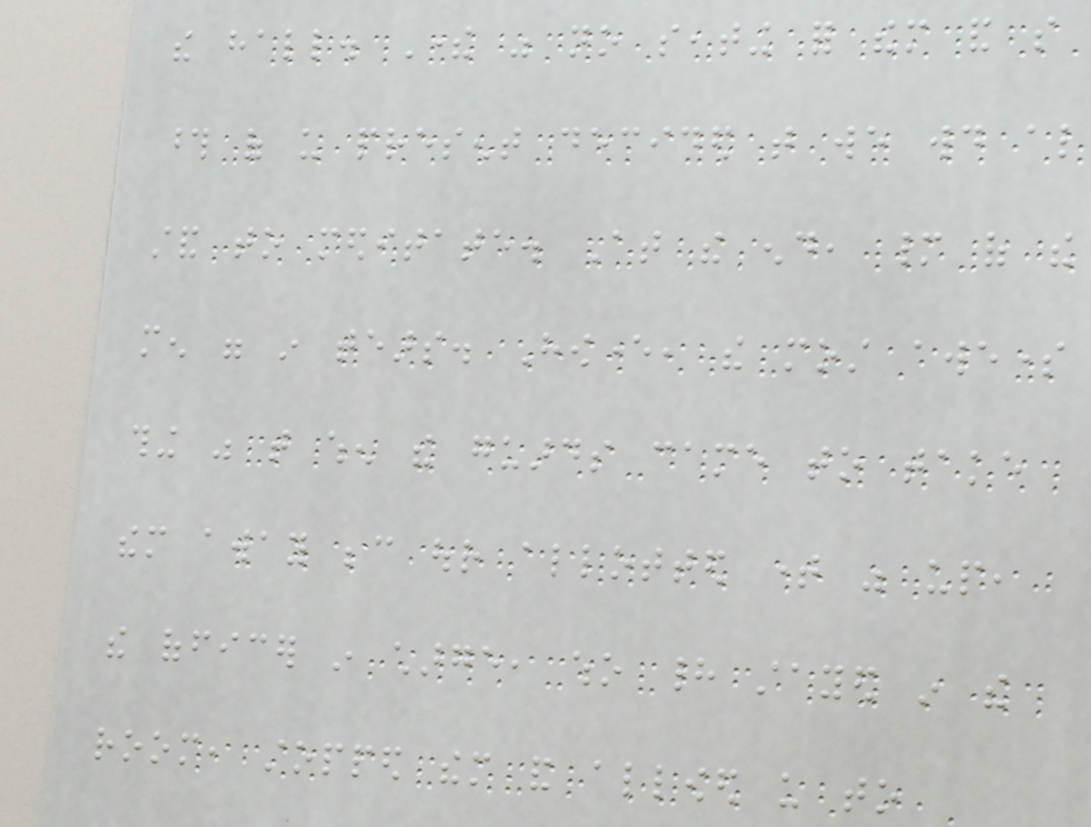the hall. There was no seating for them and so
those of us present decided that we would also
stand to meditate. At the end, many of the
men were in tears. However, the most awesome
thing was that when the guards came to take
them away because our allotted time was up,
the officer in charge, who had stayed in the
room, stopped them and allowed us to
